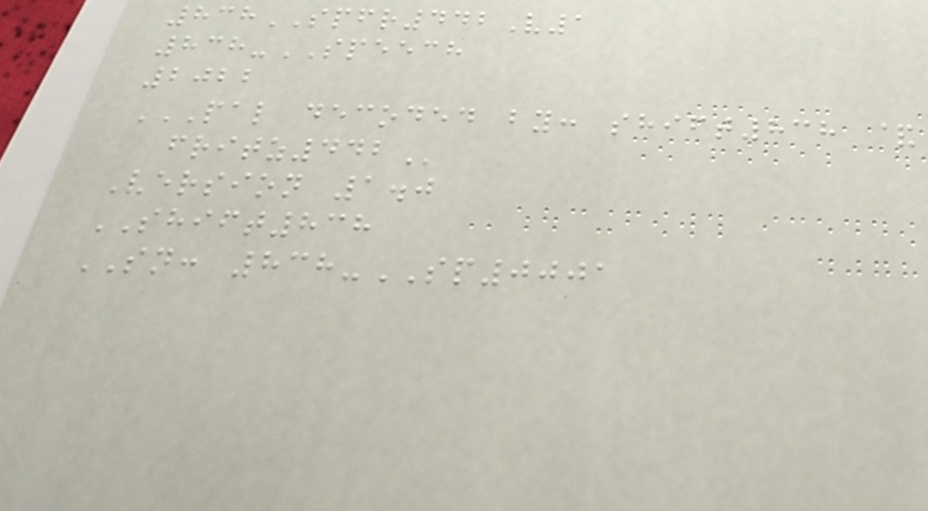838SPFR442V1
838-SPEECH
2022
PAL DECODED BY: SHIFT838 &
FRITZ442
Version 1.0
SHIFT838
SN: 838-SP0001
